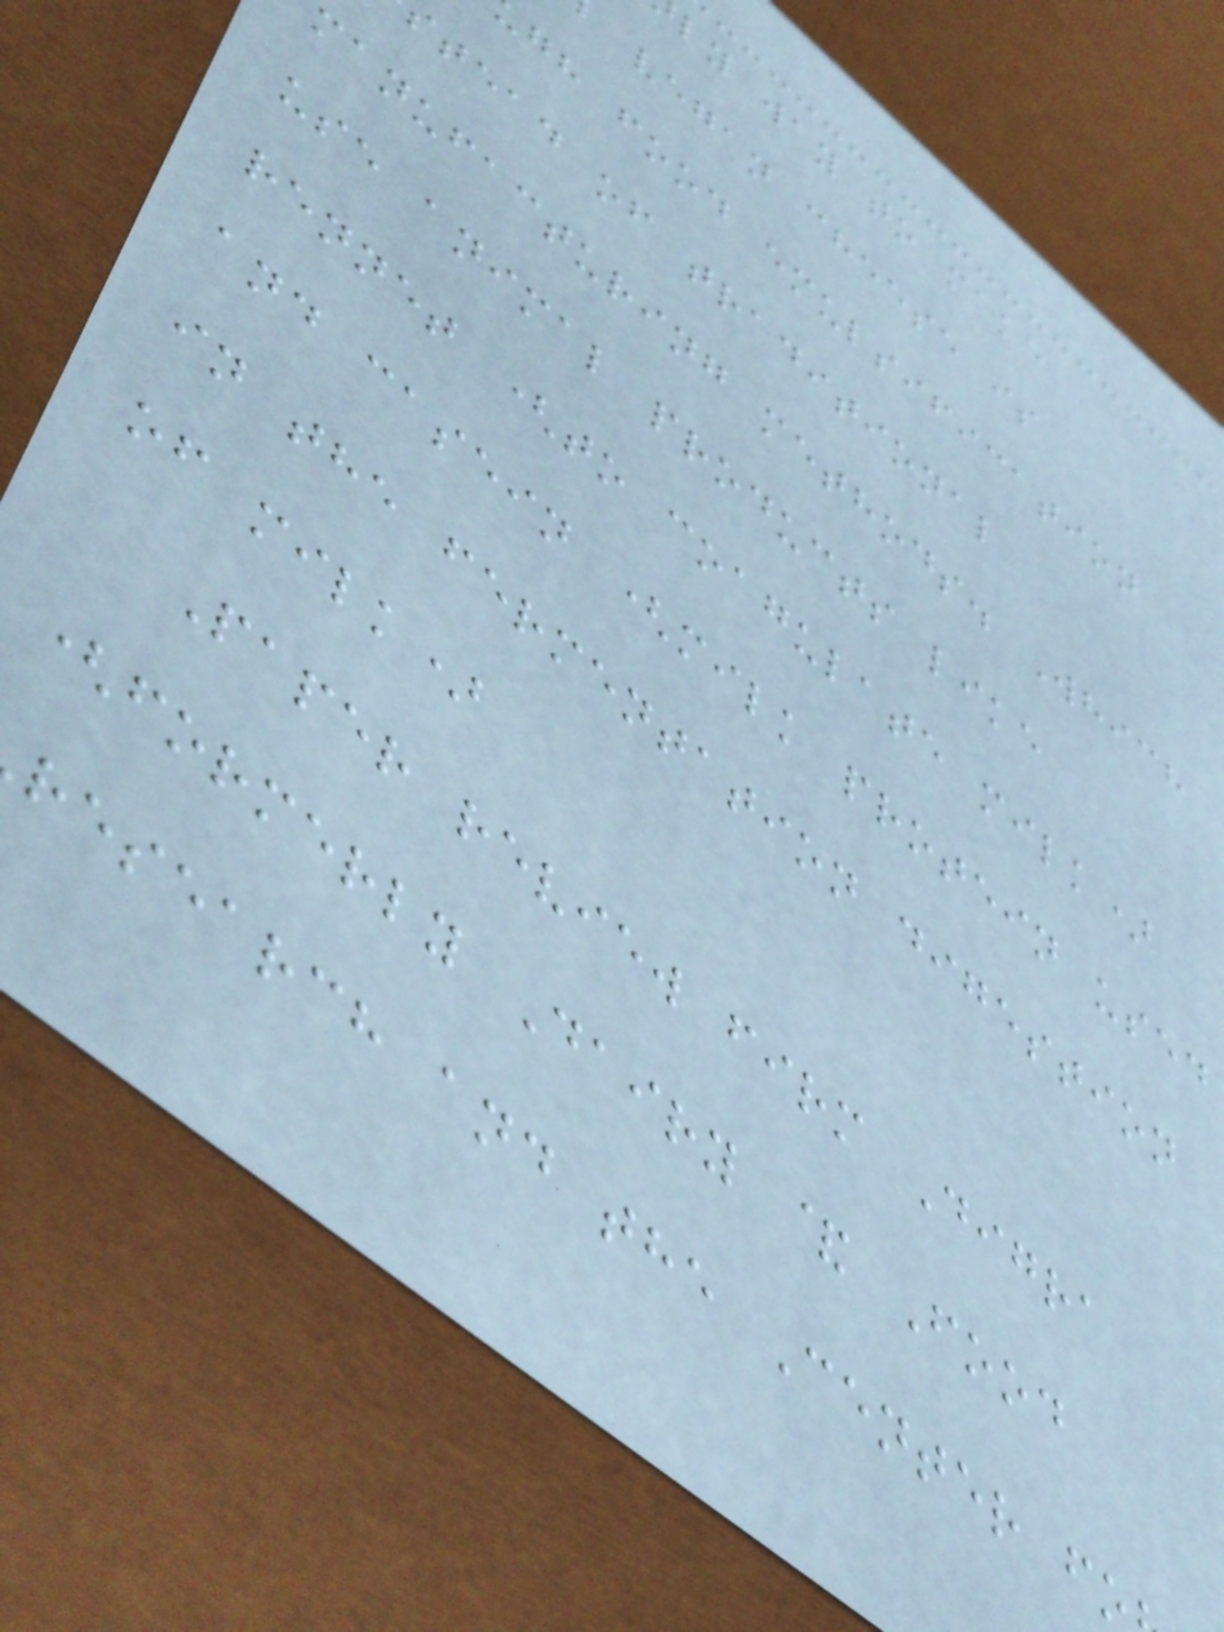ly way to make
vegan cheese is
gh food emulsification
tead of traditional
manufacturing methods. Which
use animal products like
rennet (to coagulate milk)
and casein (milk protein used
in the fermentation digestion
of milk)
Paper review firm Digra
(formerly Dairy & Food
research and the Center f
